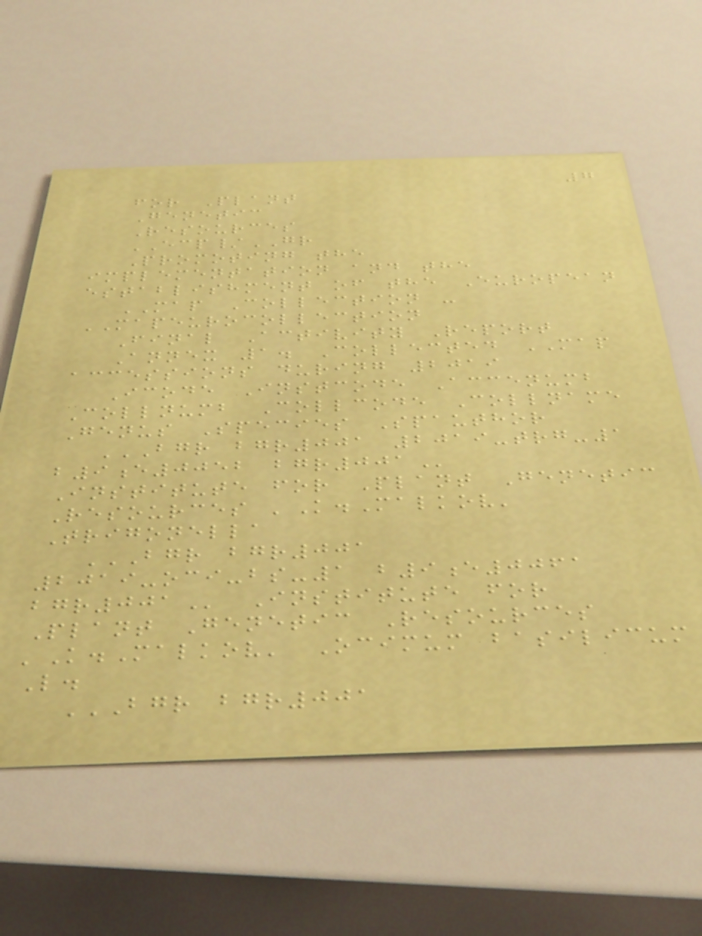7
for Plant
Genetic
Resources
ECP/GR
Promoting the
implementation and the
establishment of the European
MAP Collection -
MAPEUROCOLLECTION
Final Activity Report
Annex 1. Collected MAP
accessions during 2019
Icode Instcode Accenumb
Collnumb Collcode Collname
Genus Species Spauthor
BGR BGR001 2019-TRG-1
B9E0052 BGR001
Institute for Plant Genetic
Resources 'K.Malkov'
Trigonella
BGR BGR001
2019-OCI-BS-1 B9E0061
BGR001 Institute for
Plant Genetic Resources
'K.Malkov' Ocimum basilicum
L.
BGR BGR001
